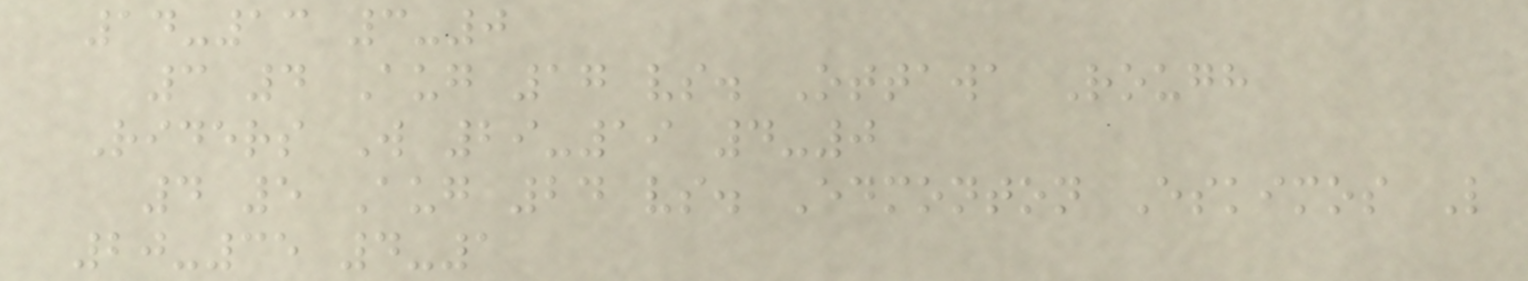14-13 3-0
3 4 Aug 17 vs. Ottawa Rough
Riders W 29-19 4-0
4 5 Aug 24 vs. Edmonton Eskimos L
20-35 4-1
